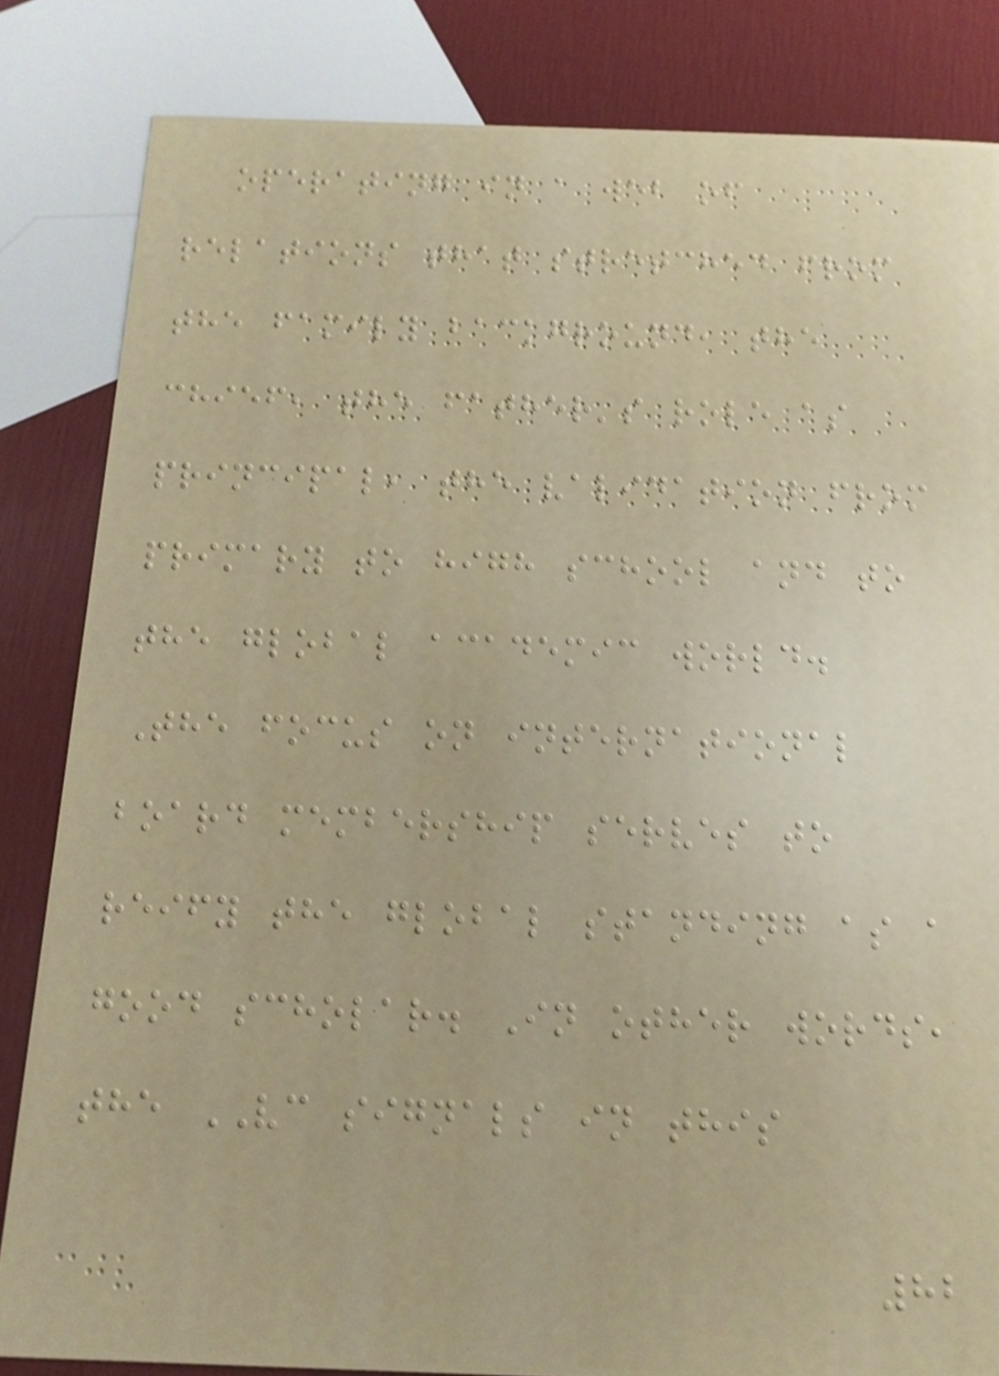operating in a web of
relations that stretched from
the family background, the
chief, the father's role as
principal, the validation from
primary to high school and to
the global academic world.
The focus on international
board membership serves to
reify the global standing as a
good scholar. In other words,
the VC signals in this
82
